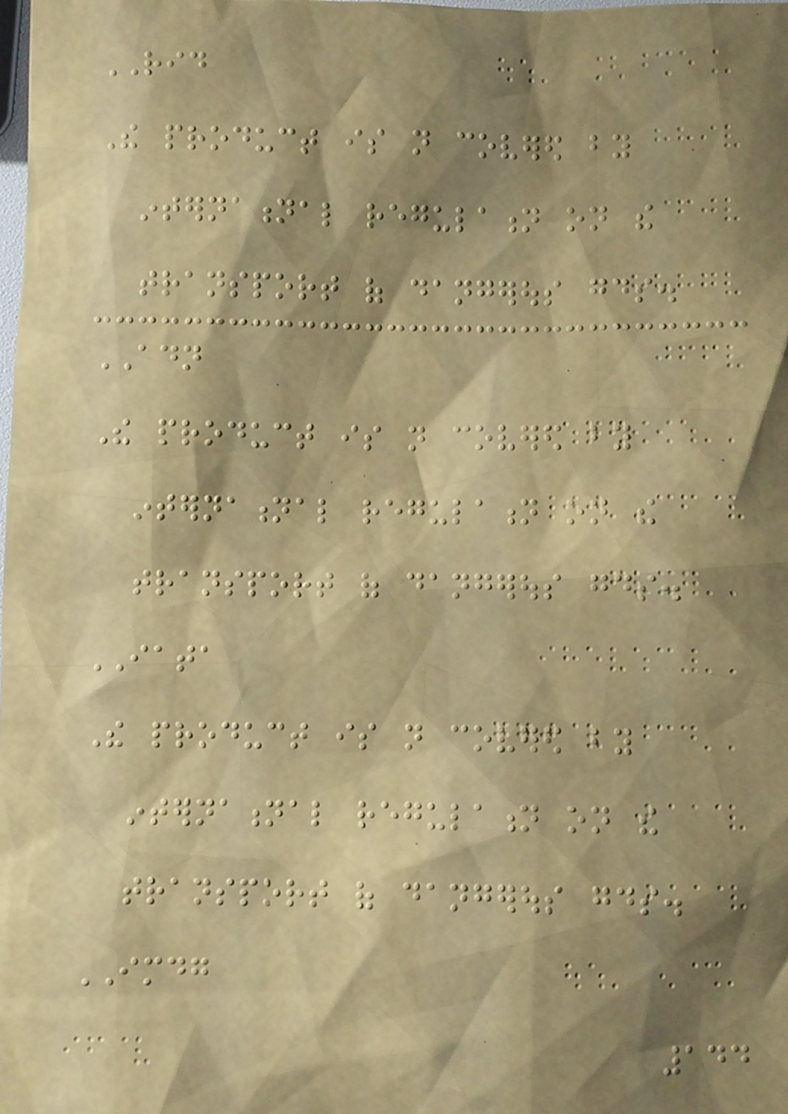RID
The product is not covered by
international regulation on the
transport of dangerous goods.
ADN
The product is not covered by
international regulation on the
transport of dangerous goods.
IATA
The product is not covered by
international regulation on the
transport of dangerous goods.
IMDG
144
